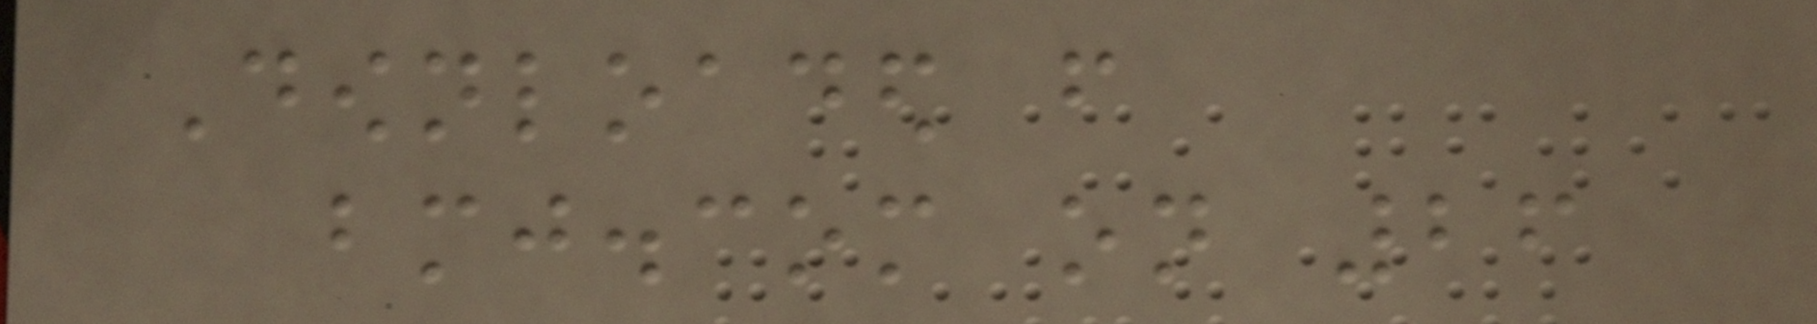Downloaded from
bmj.com on 26
